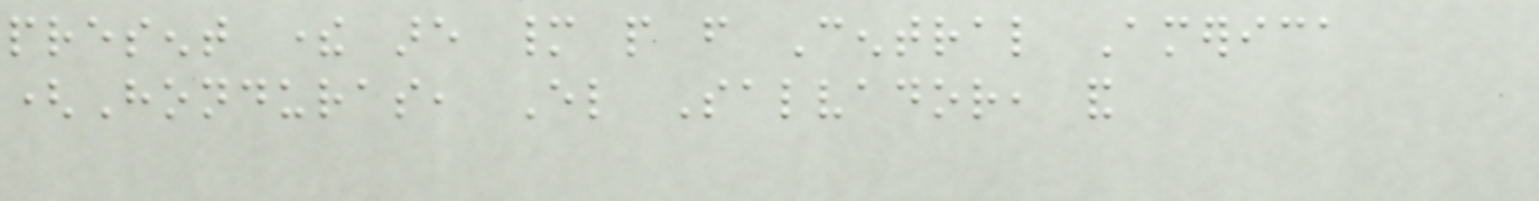present there are many people from Central America
(Honduras, El Salvador, and
